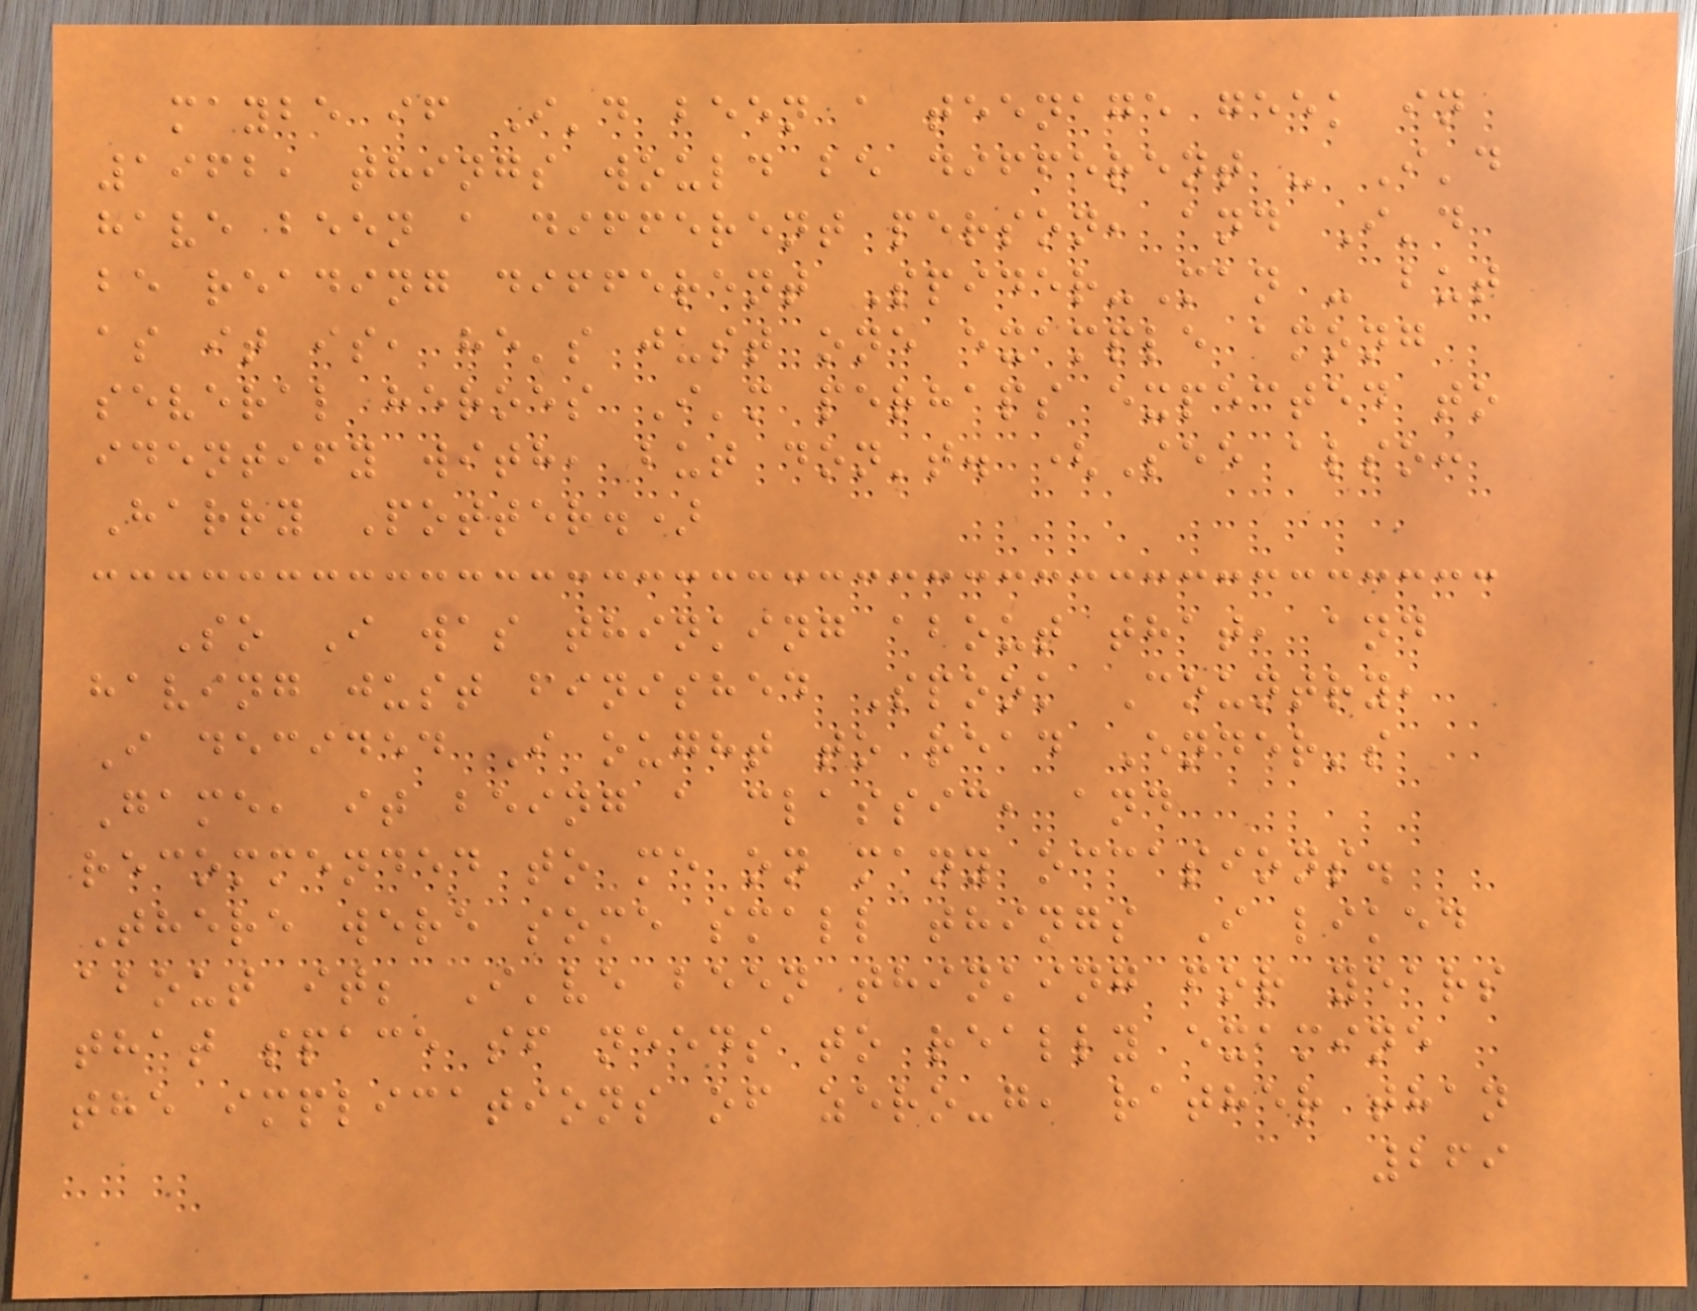maybe if I'd been a teenage geek in
1962, things would be different - I'd
have been a different person, and I'd
be reading different Spider-Man - but
as it is, he's just one example among
several heroes I'm perhaps expected to
identify with, but don't. (See also:
Harry Potter.)
So I was thinking about that, and
having just finished Spook Country,
I decided I ought to read Ender's
Game, it being a classic, and
recommended to me on many occasions.
There were some small things I liked
about it; I've been thinking for years
that space sf needs to really examine
the implications of zero-g, rather than
269
